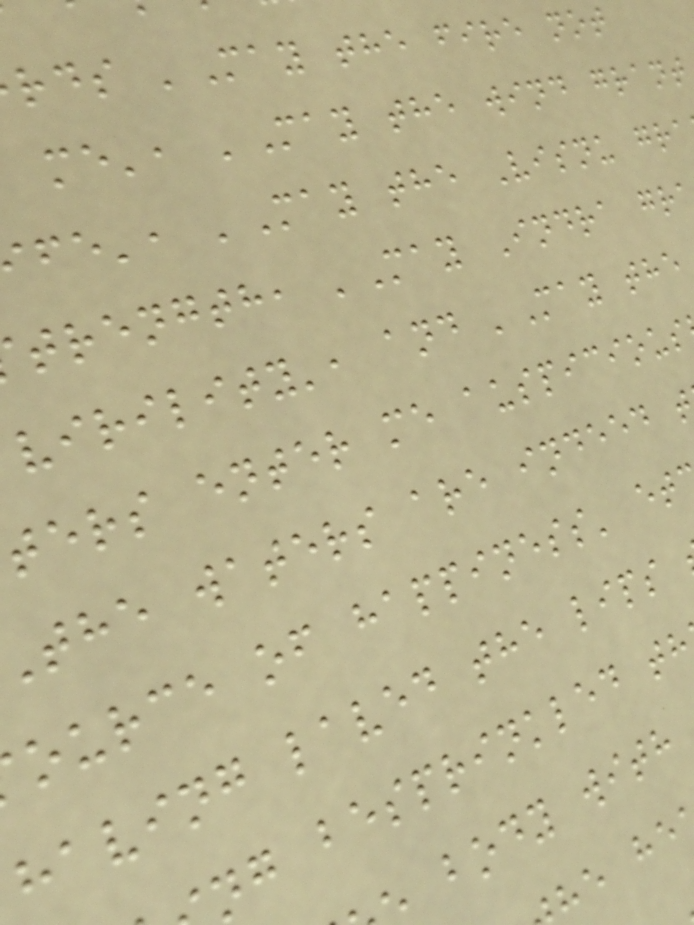rds 'May the fire not
me', 'May the wind grant
fe', 'May the Visnu gra
trength, 'May Indra gr
virility', and 'May the
ters enter me auspicious
the waters are indeed
ource of happiness' et
having laved the lips
ng besprinkled th
body with
